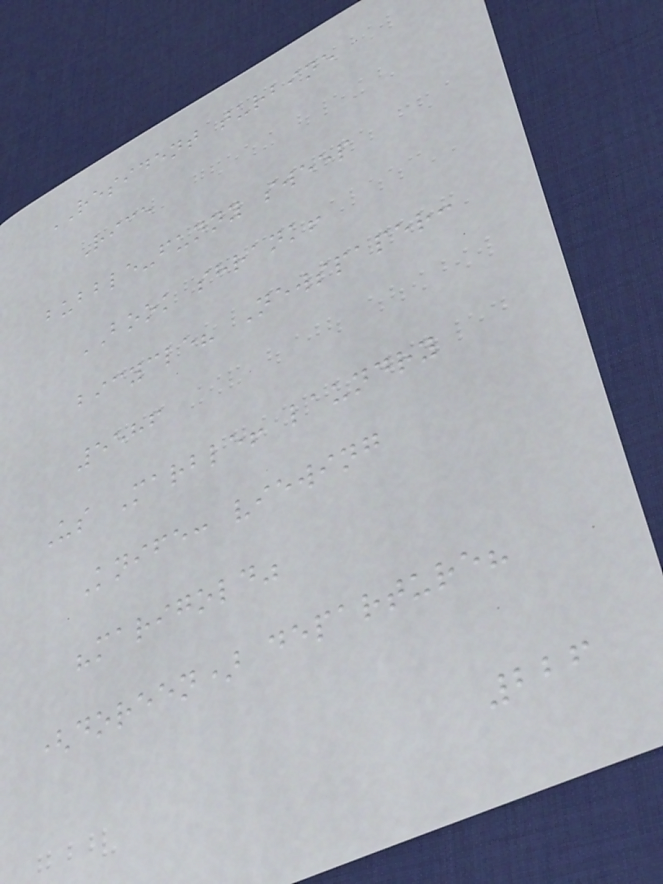RESIDENT turbine
Rice
bubble-funny sweep
BOOK shrank!
bicycle? Newspaper:
5586
Us Marble! laundry
Knife: viewing
"marigold"
(doreen) departure?
226
